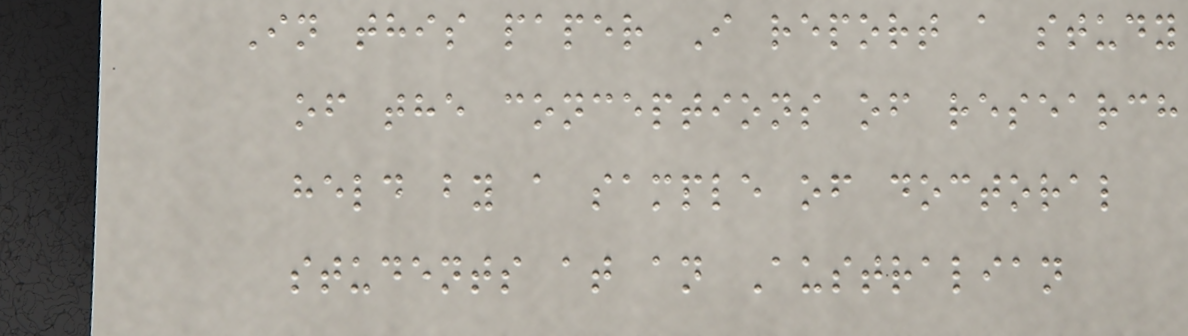In this paper I report a study
of the conceptions of research
held by a sample of doctoral
students at an Australian
